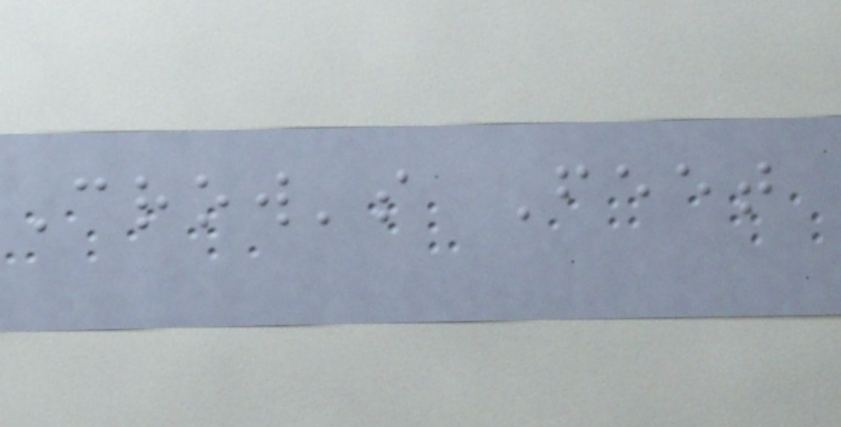Crow's Feet
